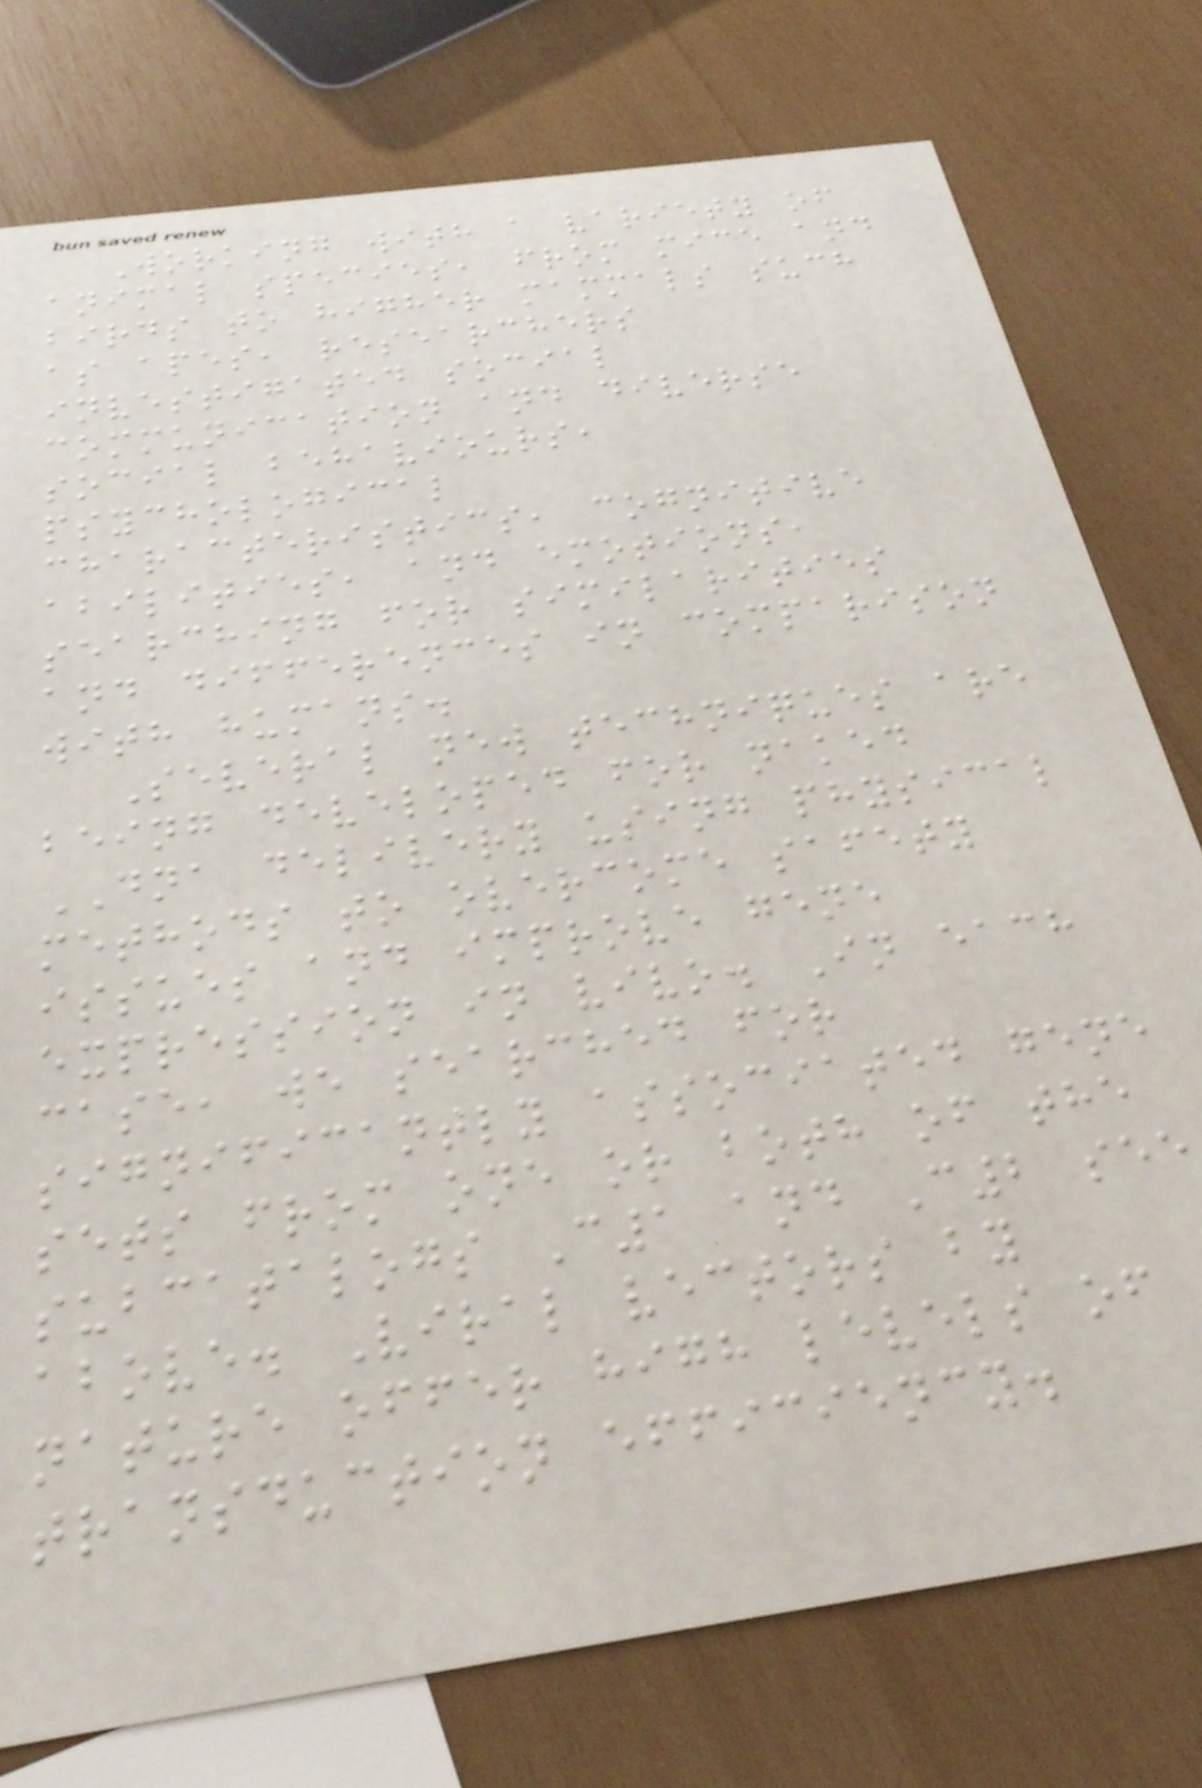Working with a variety of
animal species, from mice and
birds to higher mammals such
as apes, researchers
investigated social
communication and diverse
social behaviours,
psychological
characteristics, cognitive
abilities, and emotions,
searching for similarities
and differences in comparison
with humans.
Several new techniques are
being developed for naked
DNA delivery using physical
methods to overcome safety
issues and improve gene
expression in vivo. In each
case, we searched for
significantly associated gene
sets from one or both of the
subcatalogs C1 and C2 see
above. Viral vectors by
nature offer high levels of
transduction efficiency.
